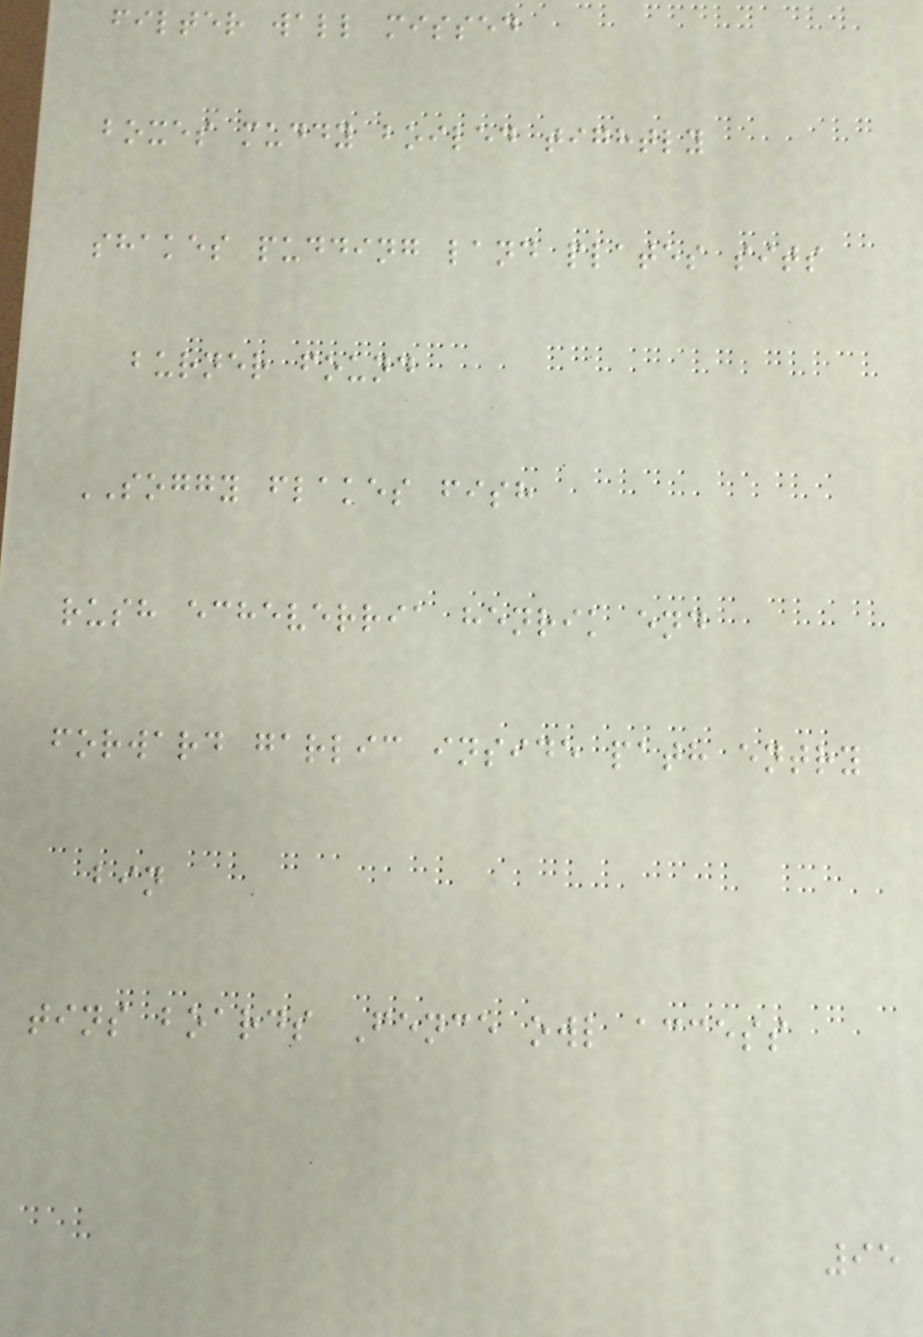filter wall missed
boxes muddy boiled tightly
shakes pudding land plates sits
burner found
SOGGY flakes fish
rush echeverria henrik end
forward garlic inside path entry
bin
tins boards Fence owl access
95
